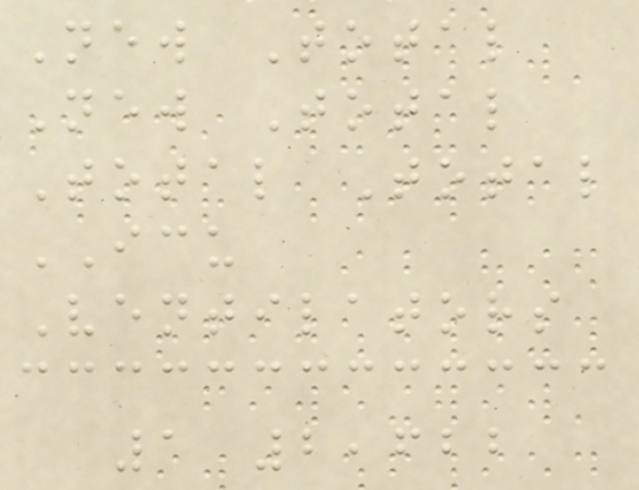New Total
New Total
Total Total
ICU
Ventilators
1 2,622
